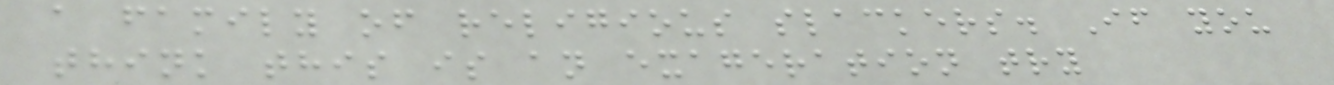a family of religious slackers. If you
think this is an exageration try
